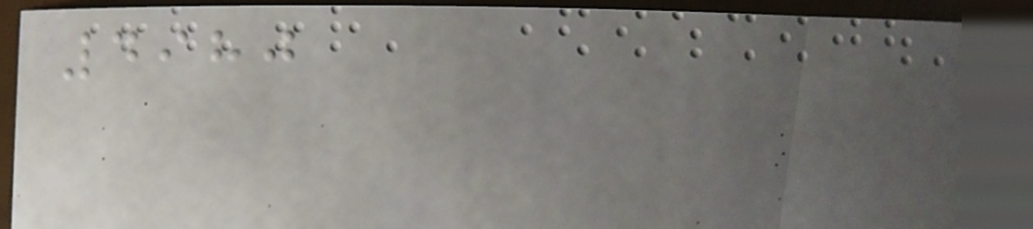4980
